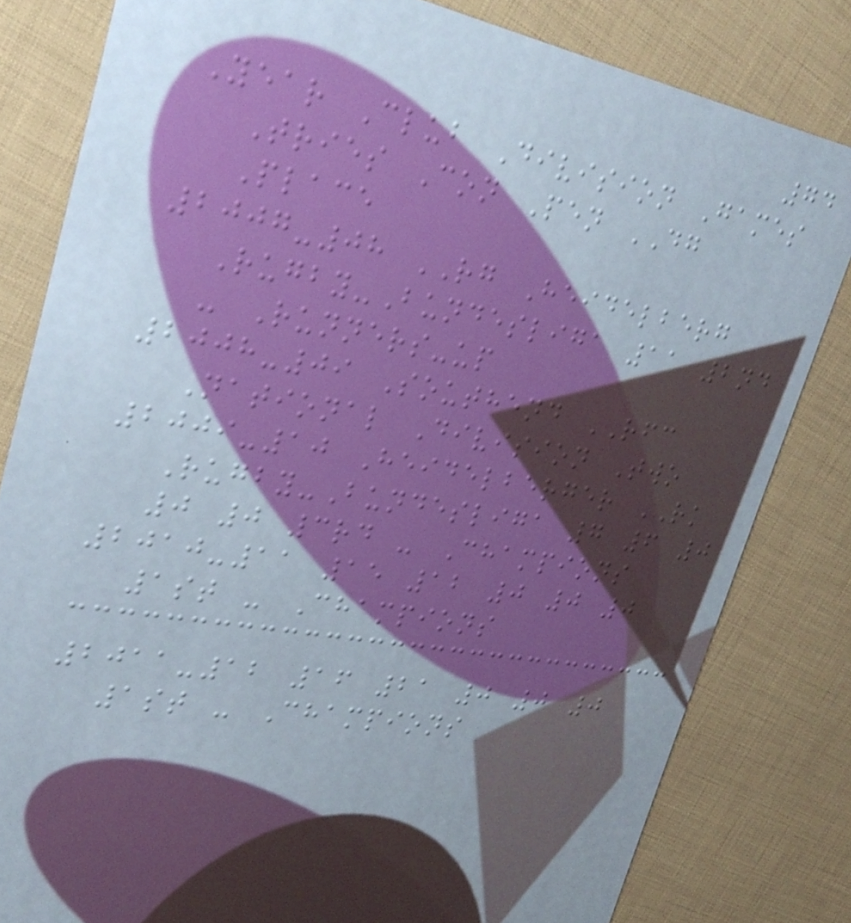74
Year Club Division Games
Tries Con Pen DG
Place
2007-08 RG Heidelberg
Rugby-Bundesliga 11 2nd
- Runners-up
2008-09 Southend RFC
National Division Two
2009-10 Heidelberger RK
Rugby-Bundesliga 7 6 0
0 0 3rd - Champions
2010-11 15 12 0 0 0
1st - Champions
2011-12 16 21 0 0 0
1st - Champions
